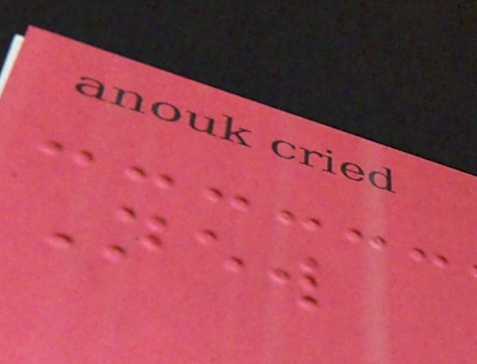New
